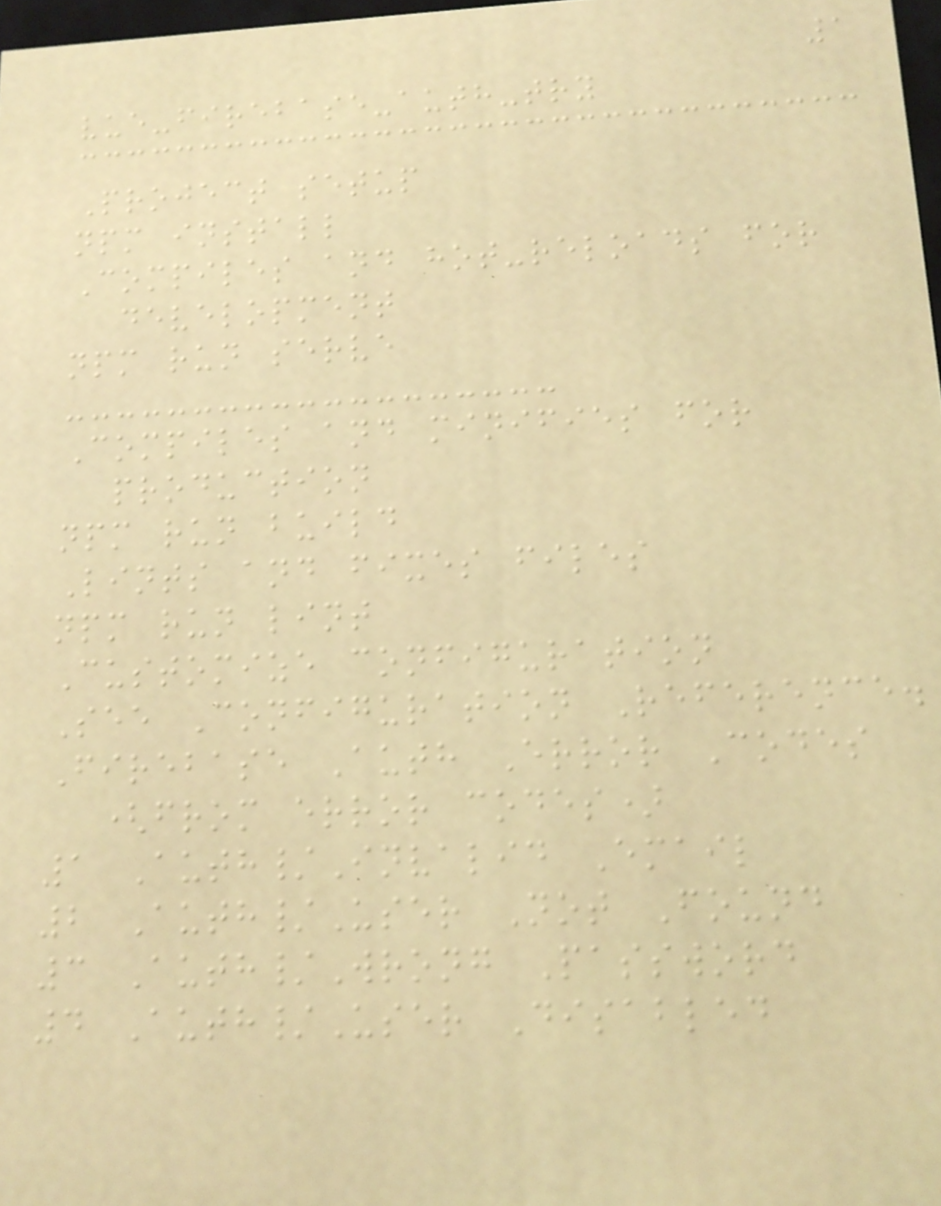1
vue-firebase-auth-try
Project setup
npm install
Compiles and hot-reloads for
development
npm run serve
Compiles and minifies for
production
npm run build
Lints and fixes files
npm run lint
Customize configuration
See Configuration Reference.
Firebase Auth Error Codes
(from error codes)
1 Auth/Invalid Email
2 Auth/User Not Found
3 Auth/Wrong Password
4 Auth/User Disabled
